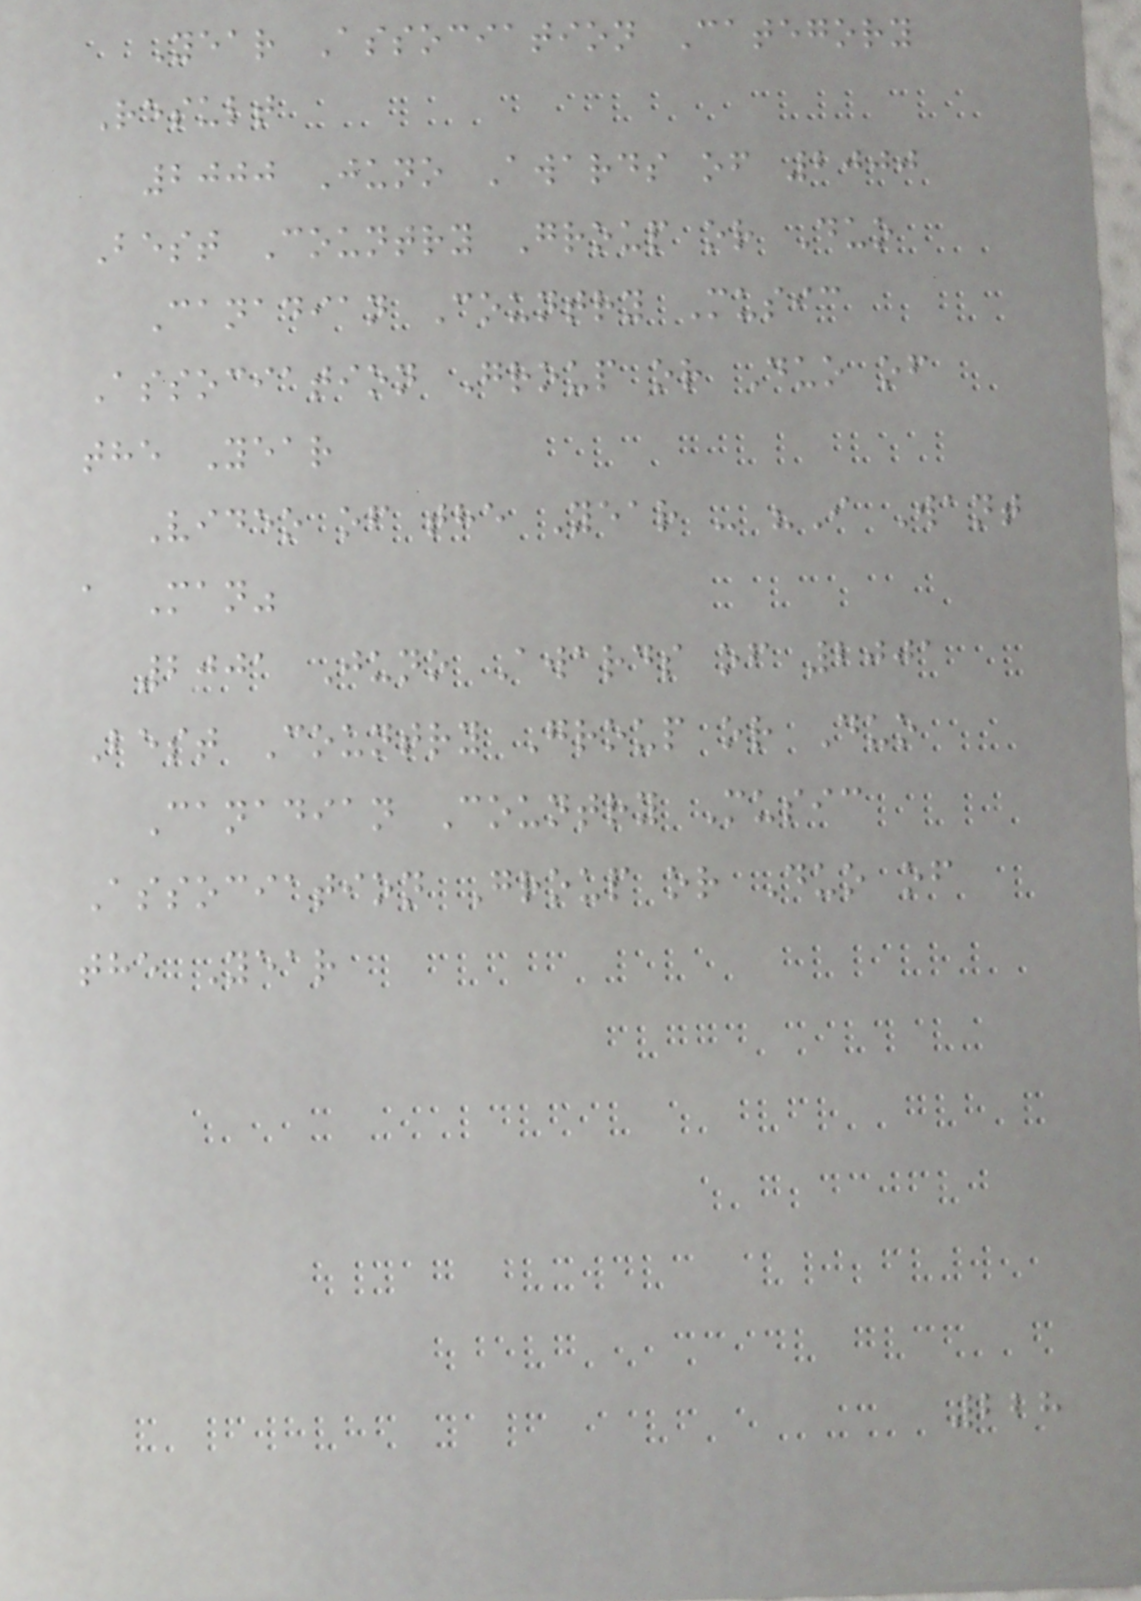Year Association Category
Result
2000 Juno Awards of 2000
Best Country Group or Duo
Canadian Country Music
Association Group or Duo of
the Year
Video of the Year - "I Want
a Man"
2001 Juno Awards of 2001
Best Country Group or Duo
Canadian Country Music
Association Group or Duo of
the Year
228
